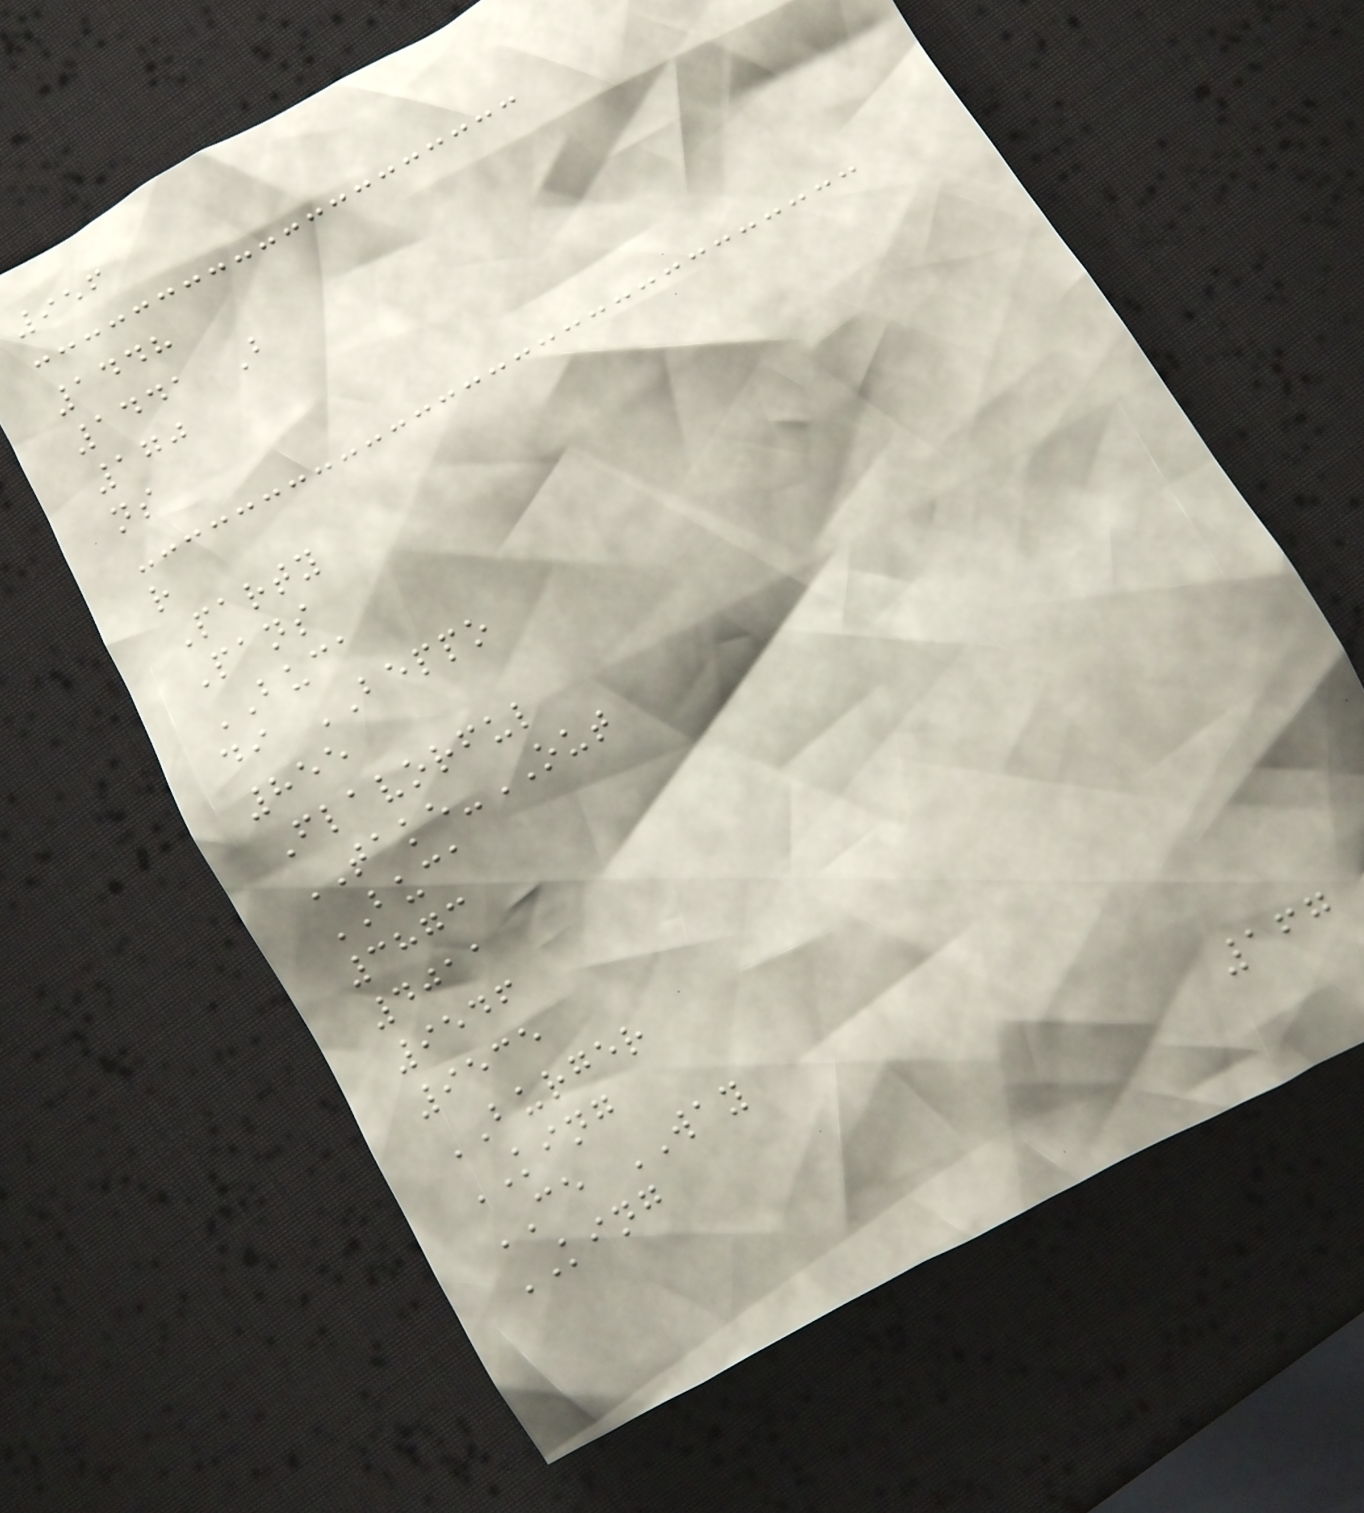956
1448
1441 B
170
ns
r
Party
Pans
BUCA
di BEPPO
855
Flavorful
TAKE-OUT
BUCA
3873
4011
9546
9535
BURGER
KING
CE WAY
KING
167
